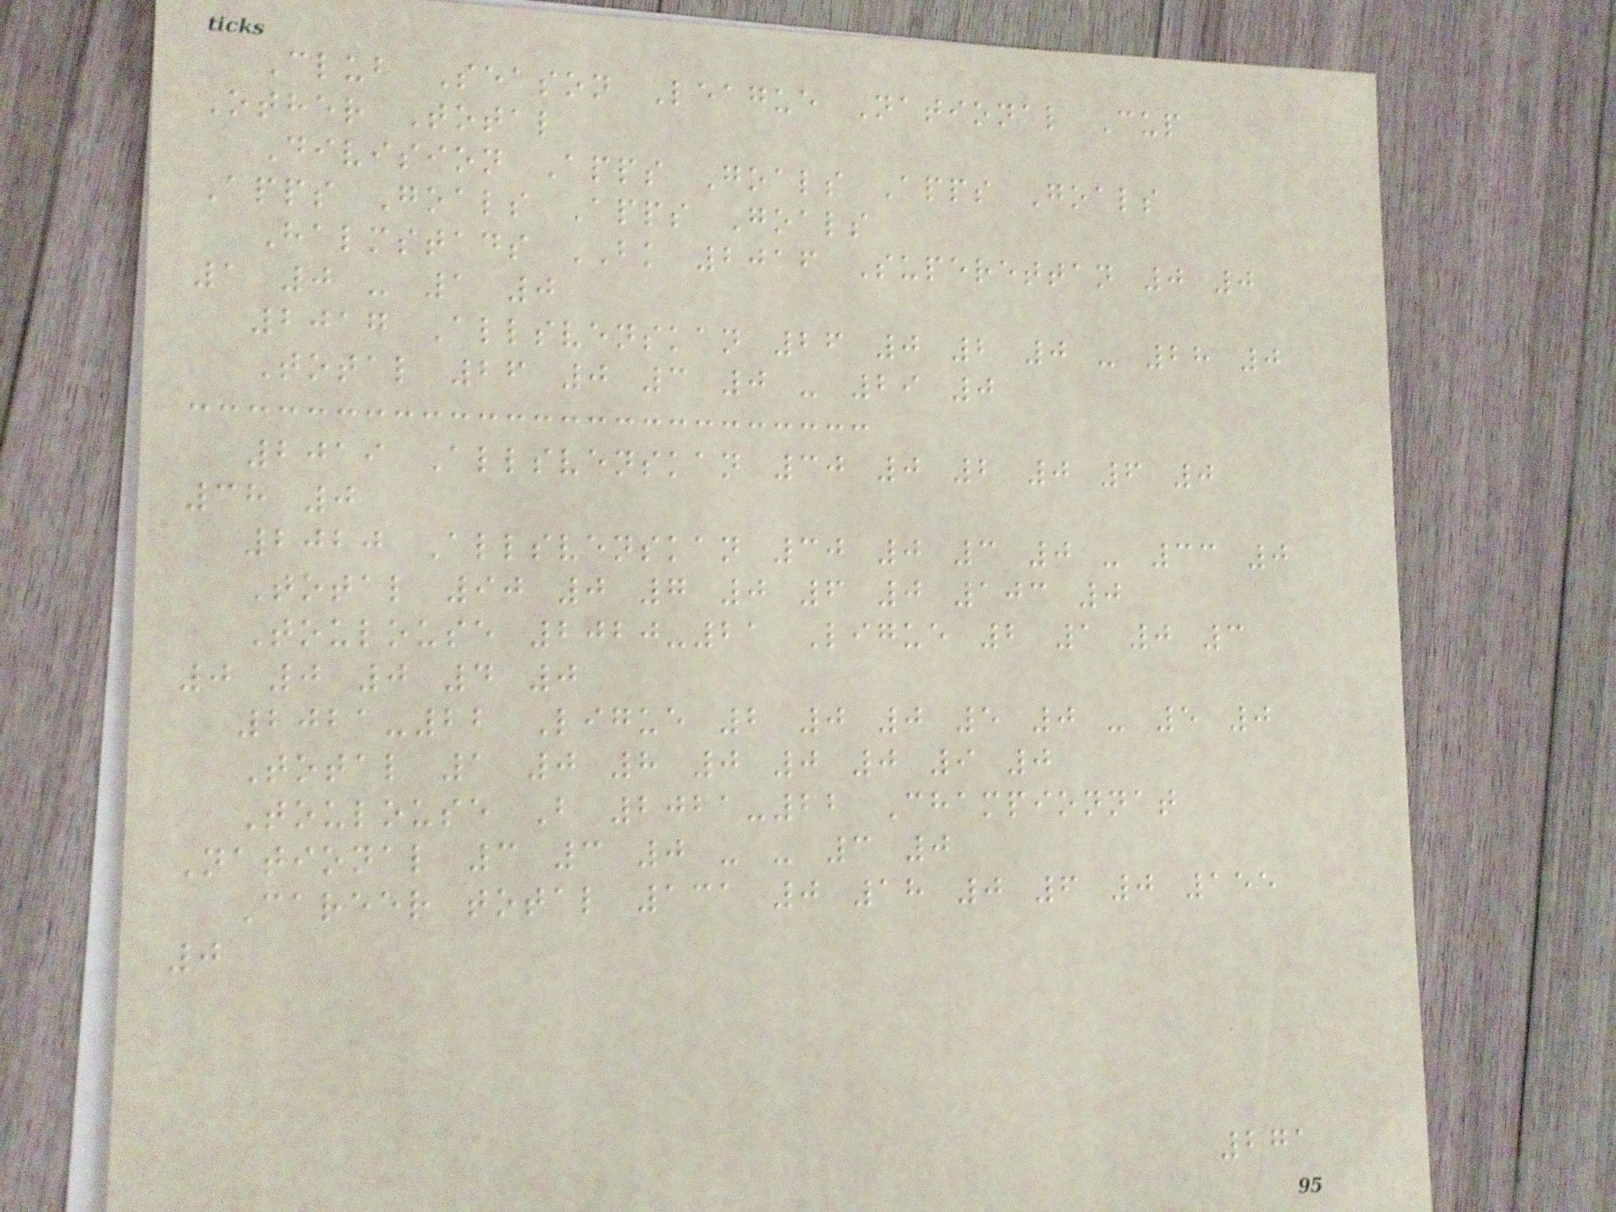Club Season League National Cup
Other Total
Division Apps Goals Apps Goals
Apps Goals Apps Goals
Halmstads BK 2016 Superettan 0 0
1 0 - 1 0
2017 Allsvenskan 26 0 2 0 - 28 0
Total 26 0 3 0 - 29 0
2019 Allsvenskan 30 0 2 0 6 0
38 0
2020 Allsvenskan 30 0 3 0 - 33 0
Total 90 0 7 0 6 0 103 0
Toulouse 2020-21 Ligue 2 1 0 3
0 0 0 4 0
2021-22 Ligue 2 0 0 5 0 - 5 0
Total 1 0 8 0 0 0 9 0
Toulouse B 2021-22 Championnat
National 3 3 0 - - 3 0
Career total 131 0 18 0 6 0 155
0
271
